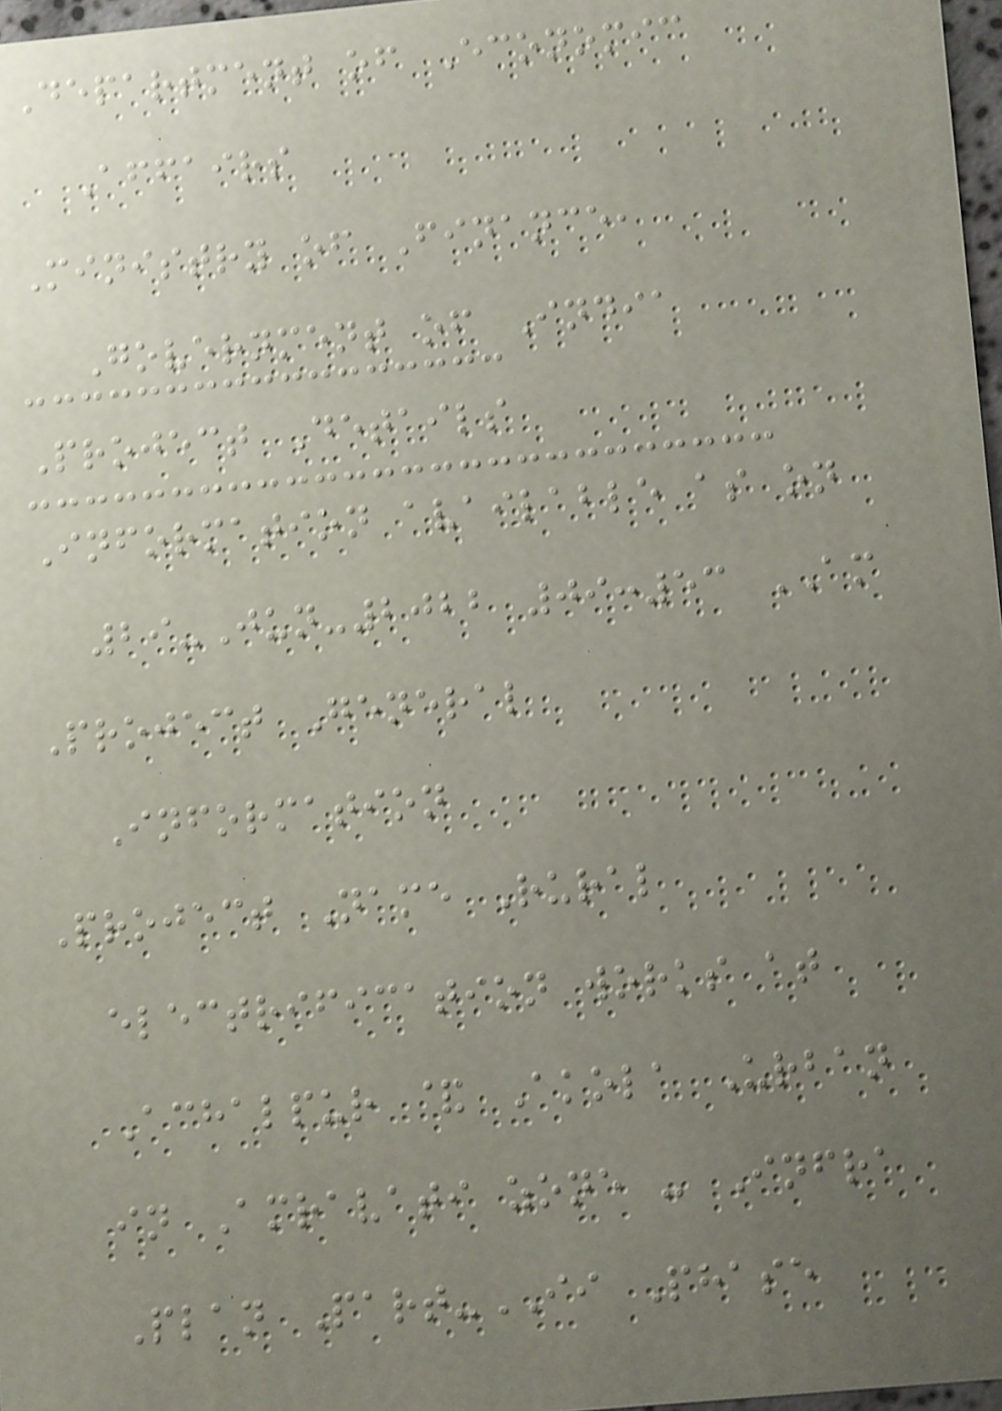Department of Economic
Affairs
Ministry of Finance,
Government of India
Project Details
Information available as on
29-Jun-2022 09:53 AM
Project General
Information
Project Name Rural
electrification works at
Achalpur & Akola Urban
in Amravati zone - Infra
Plan Part-II Phase
